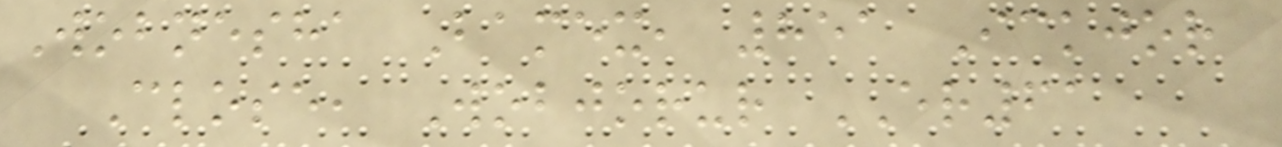Wobnesha Bamex, 851 Ickjor
Close, Wobjorur ER61
